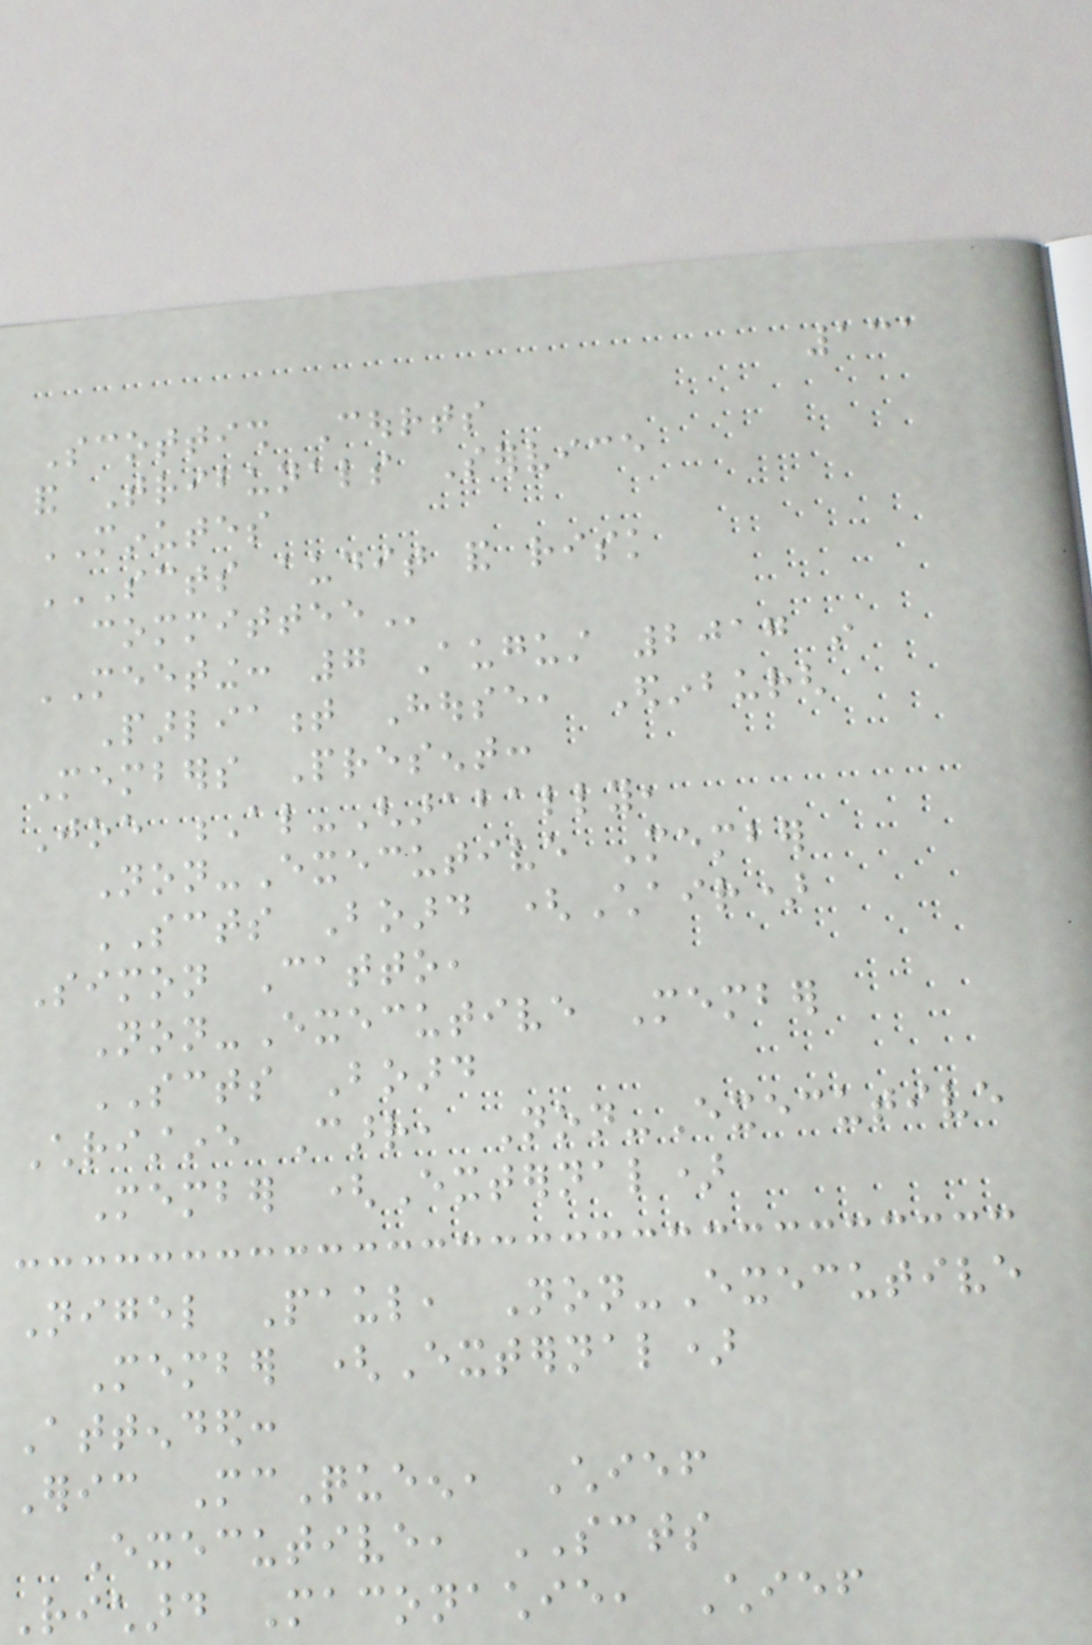131
Scottish Courts
and Tribunals Service
MINUTES
SCTS AUDIT AND RISK
COMMITTEE
MEETING: 7 August 2017 in
Parliament House, Edinburgh
Members Present:
Joe Al-Gharabally,
Non-Executive Member
SCTS Board (Chair)
Simon Catto,
Non-Executive Member
SCTS Board
Christine Carr, Non-Executive
Member (External)
Nigel Paul, Non-Executive
Member (External)
Attended:
Eric McQueen, Chief
Executive, SCTS
Richard Maconachie, Chief
